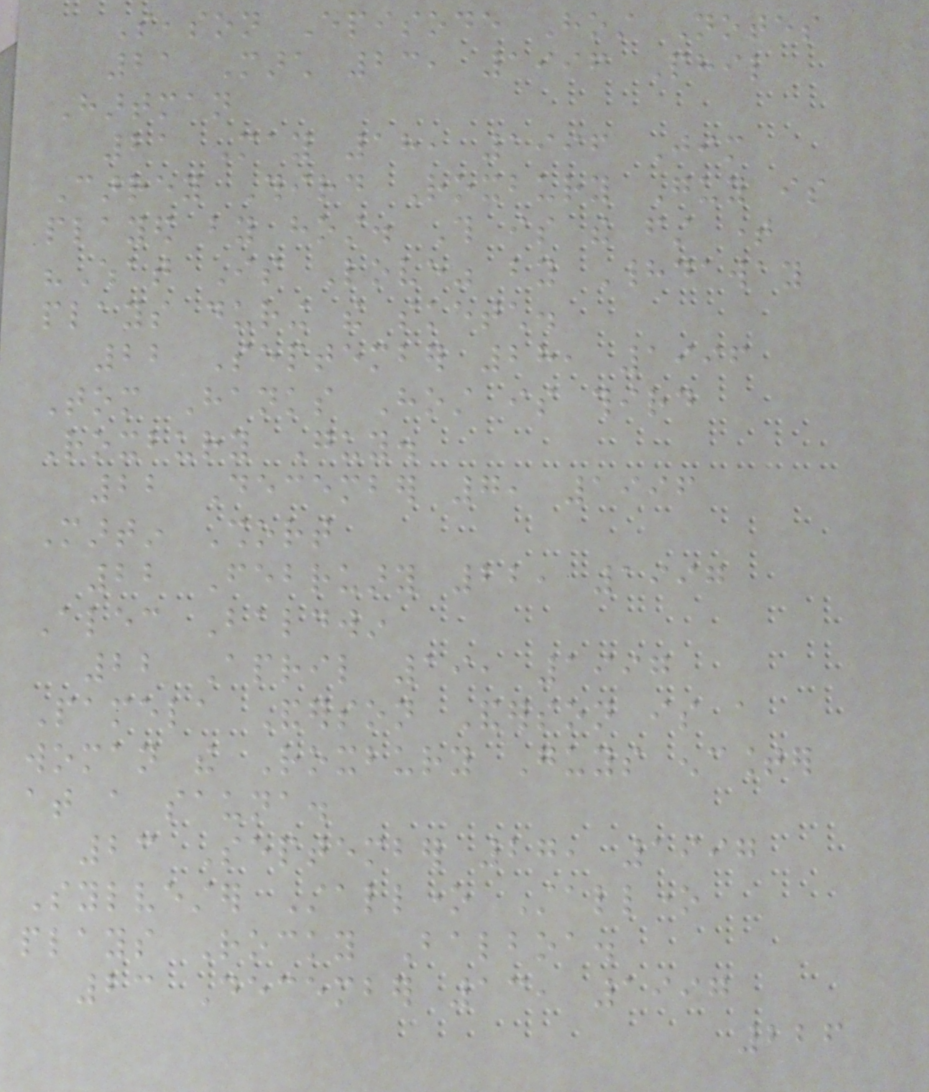Season Episode Host Notes
21 March 23, 1996 Phil
Hartman
21 May 18, 1996 Jim
Carrey Third Roxbury Guy is
played by host. This is the first time
"What Is Love" by Haddaway
plays during the sketch.
22 September 28, 1996
Tom Hanks Host is third
Roxbury Guy.
22 December 7, 1996
Martin Short
22 February 22, 1997
Alec Baldwin
22 April 19, 1997
Pamela Anderson Anderson is a
woman the Roxbury Guys encounter
at a sauna.
23 September 27, 1997
Sylvester Stallone Stallone
plays Rocky Balboa.
23 December 13, 1997
226
